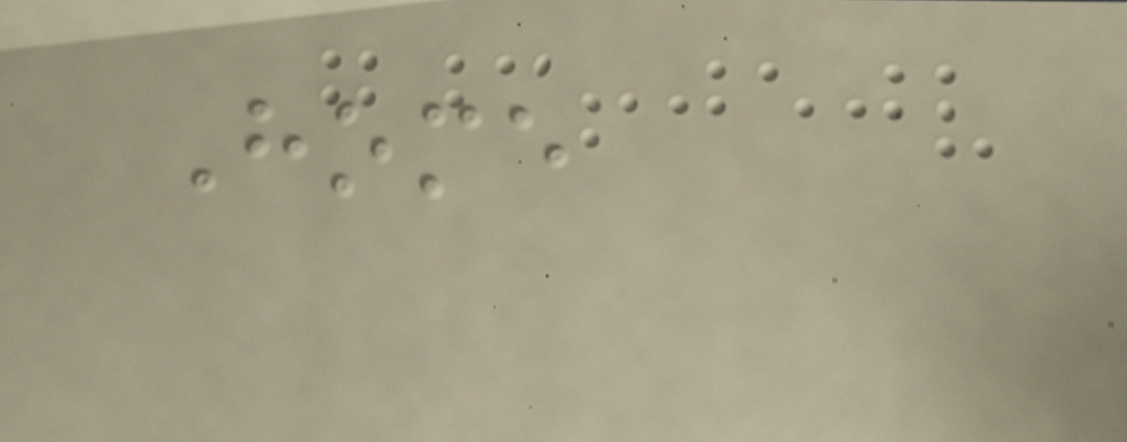Home
